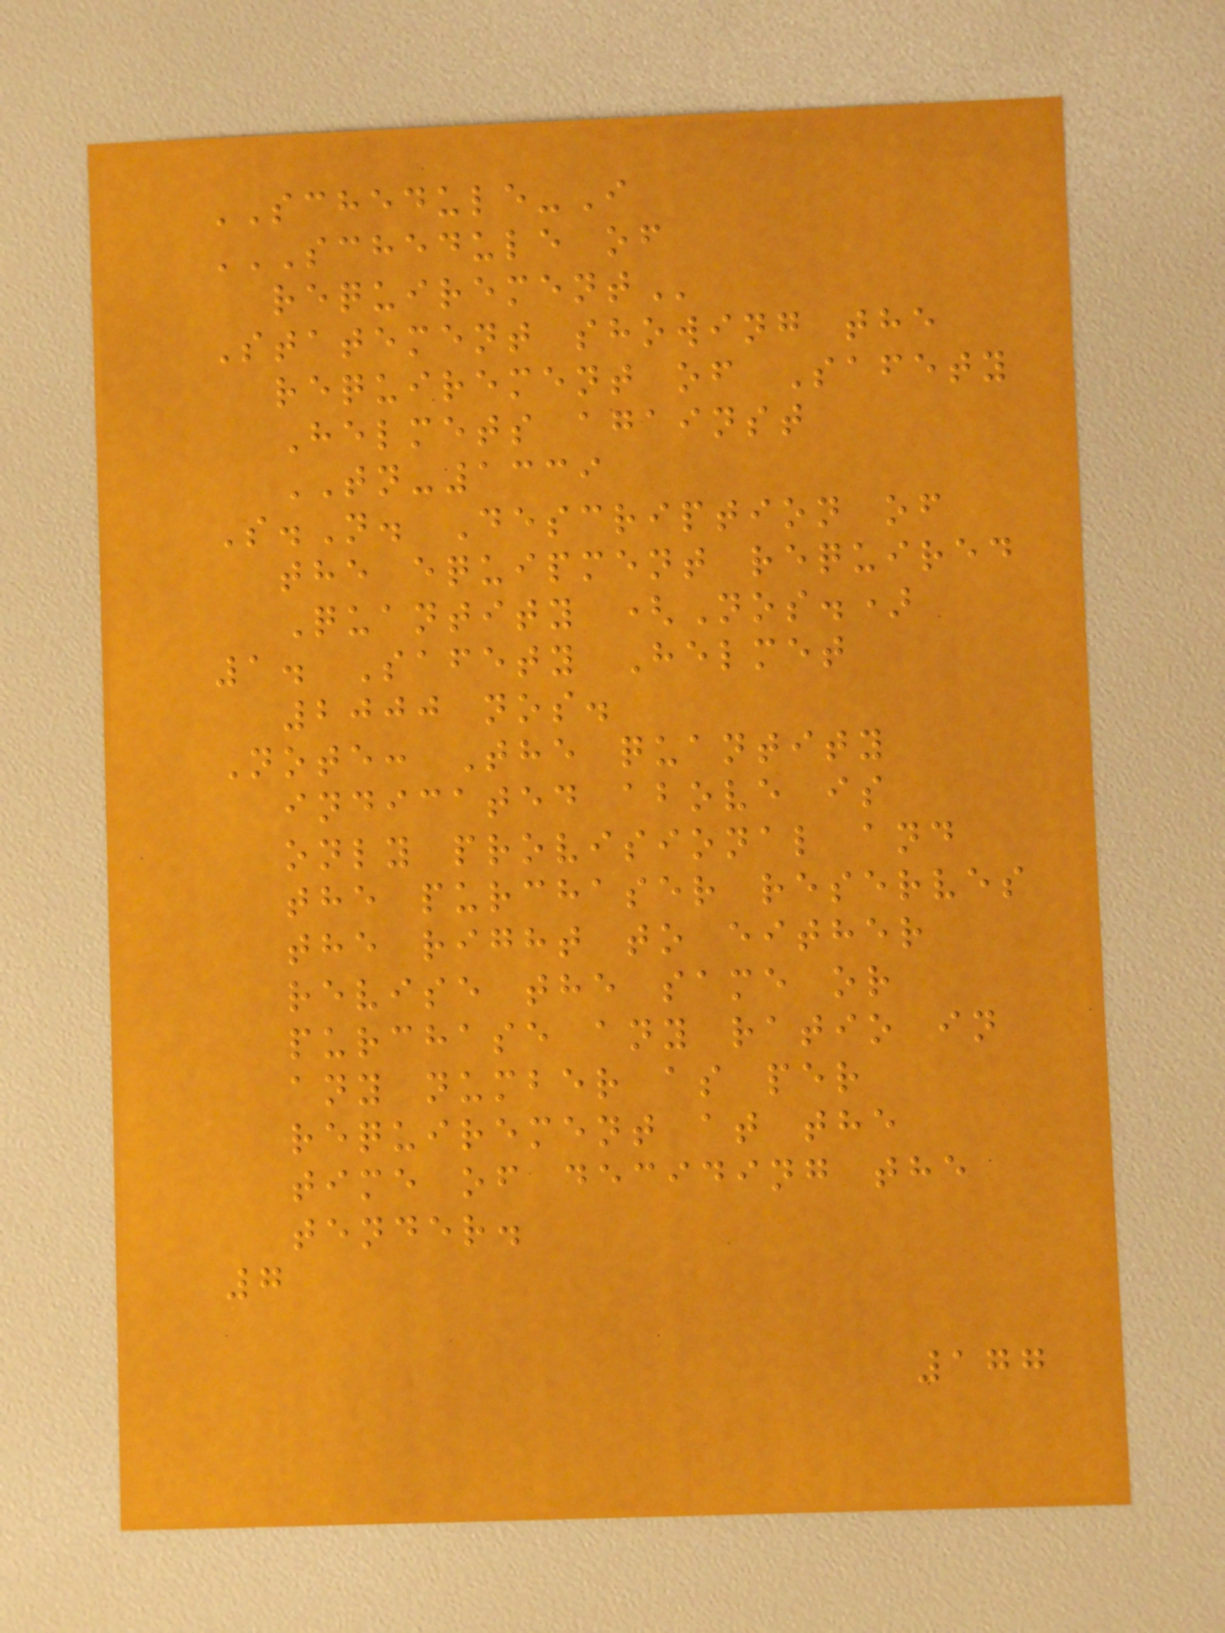SCHEDULE-I
SCHEDULE OF
REQUIREMENT
Statement showing the
requirement of Safety
Helmets against
TN-1339
S.N. Description of
the equipment required
Quantity (Nos.)
1. Safety Helmet
2000 nos.
Note: The quantity
indicated above is
only provisional and
the purchaser reserves
the right to either
revise the same or
purchase any ratio in
any number as per
requirement at the
time of deciding the
tender.
7
177
